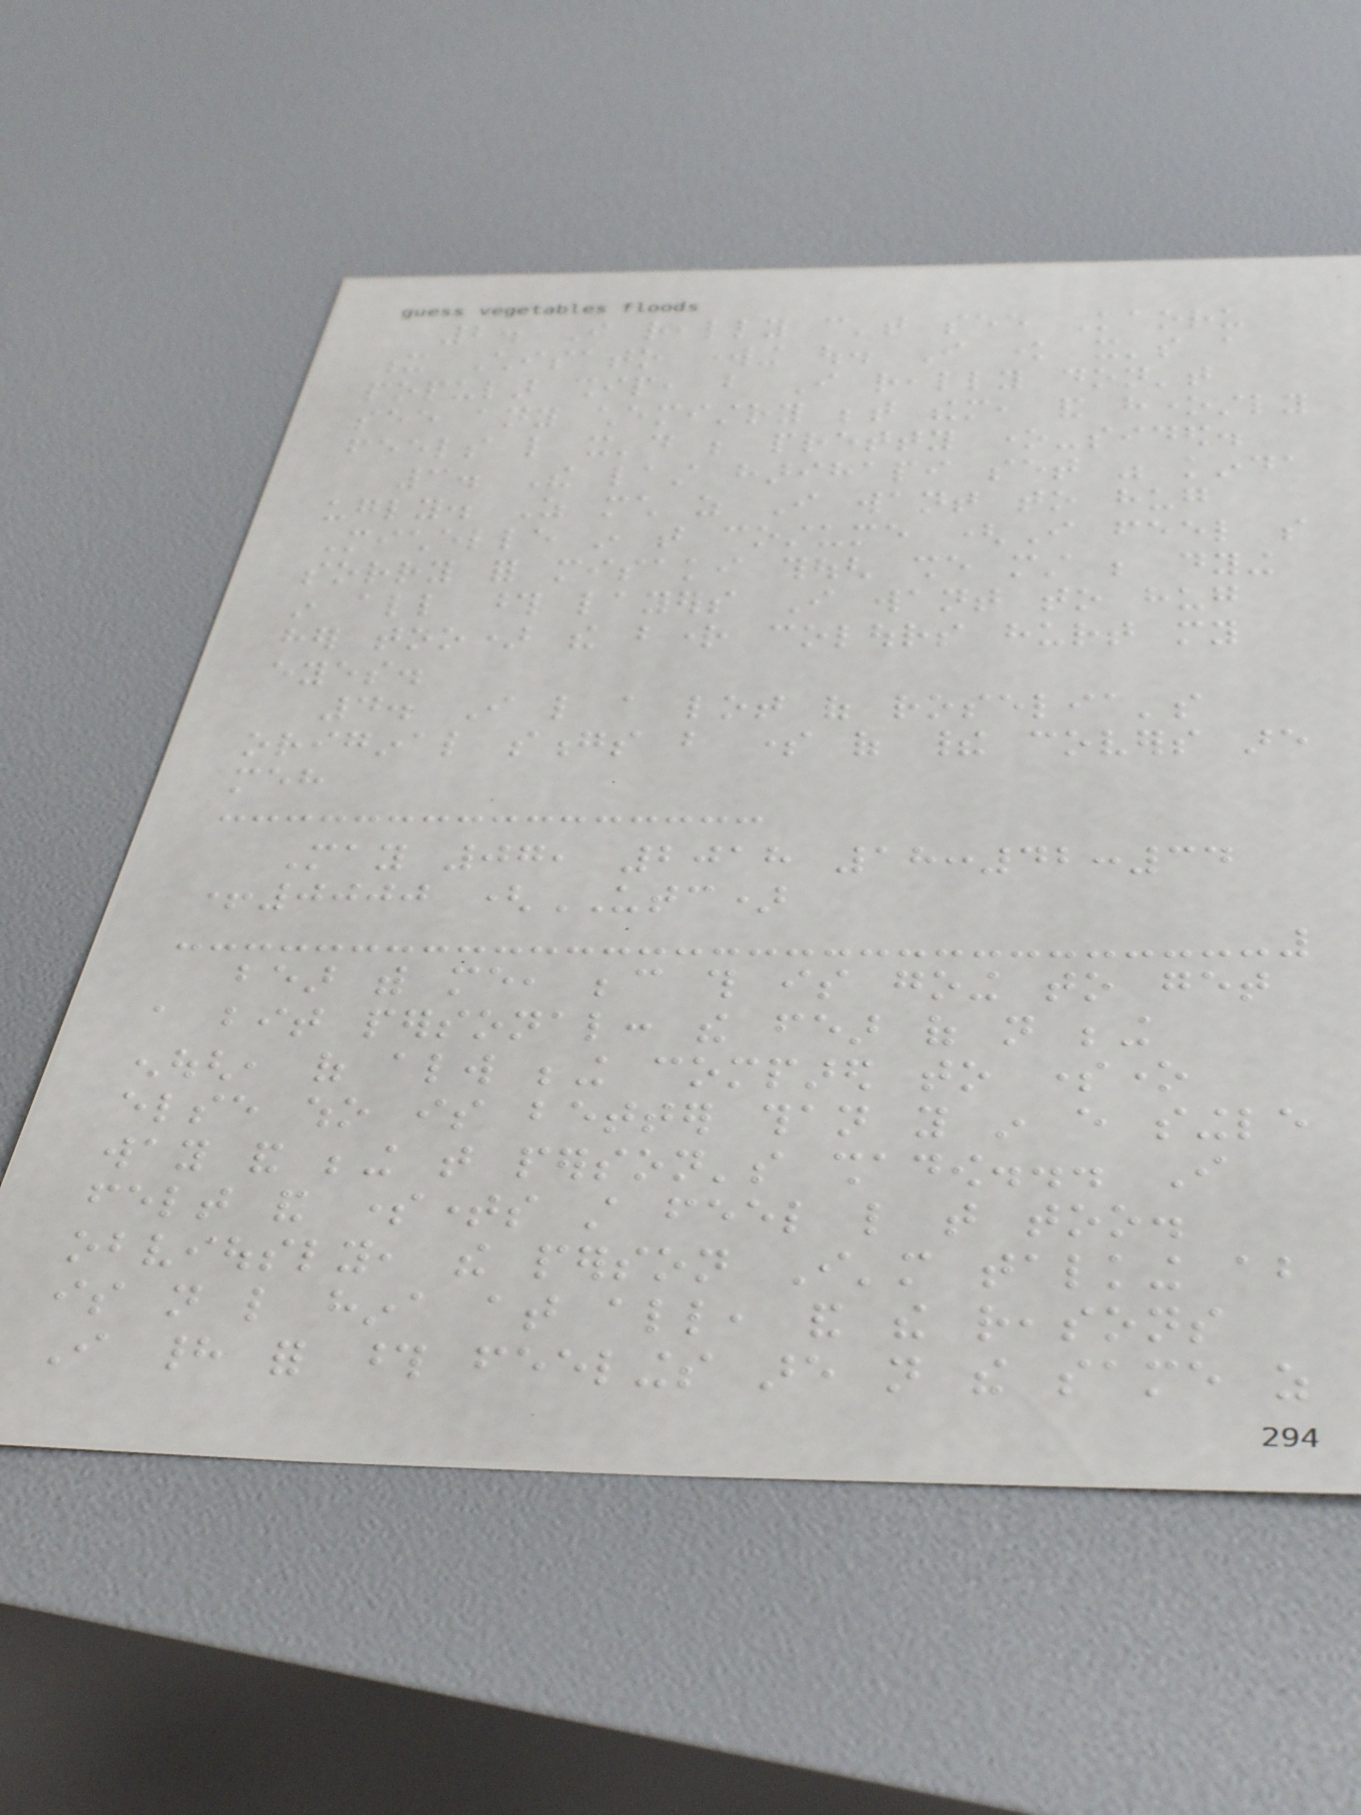2. I really can't see Kaoru
x Chisato working out. I know it's a
popular ship, but I really don't
see any chemistry between them, and honestly
feels like it'd be pretty one-sided.
3. The last harihapi set was kinda
ugly. As much as I want to hug
Michelle in that costume (I feel so
sorry for misaki though she must be dying
in all those layers I want to hug
her too) the bright colours hurt my
eyes.
4. I like a lot of roselia's
original songs but some of their covers are
meh
May 07, 2018 18:42:34
+0000 (UTC)
bear with me, because this is going to get
a bit personal: the fear of not being
enough, of always being compared to someone
else who is better than you in every single
way and being that person's shadow... I
felt and sometimes still feel like that too.
obviously, the person I'm talking about
is not like hina at all, and the reasons
I had for those feelings are not the same as
